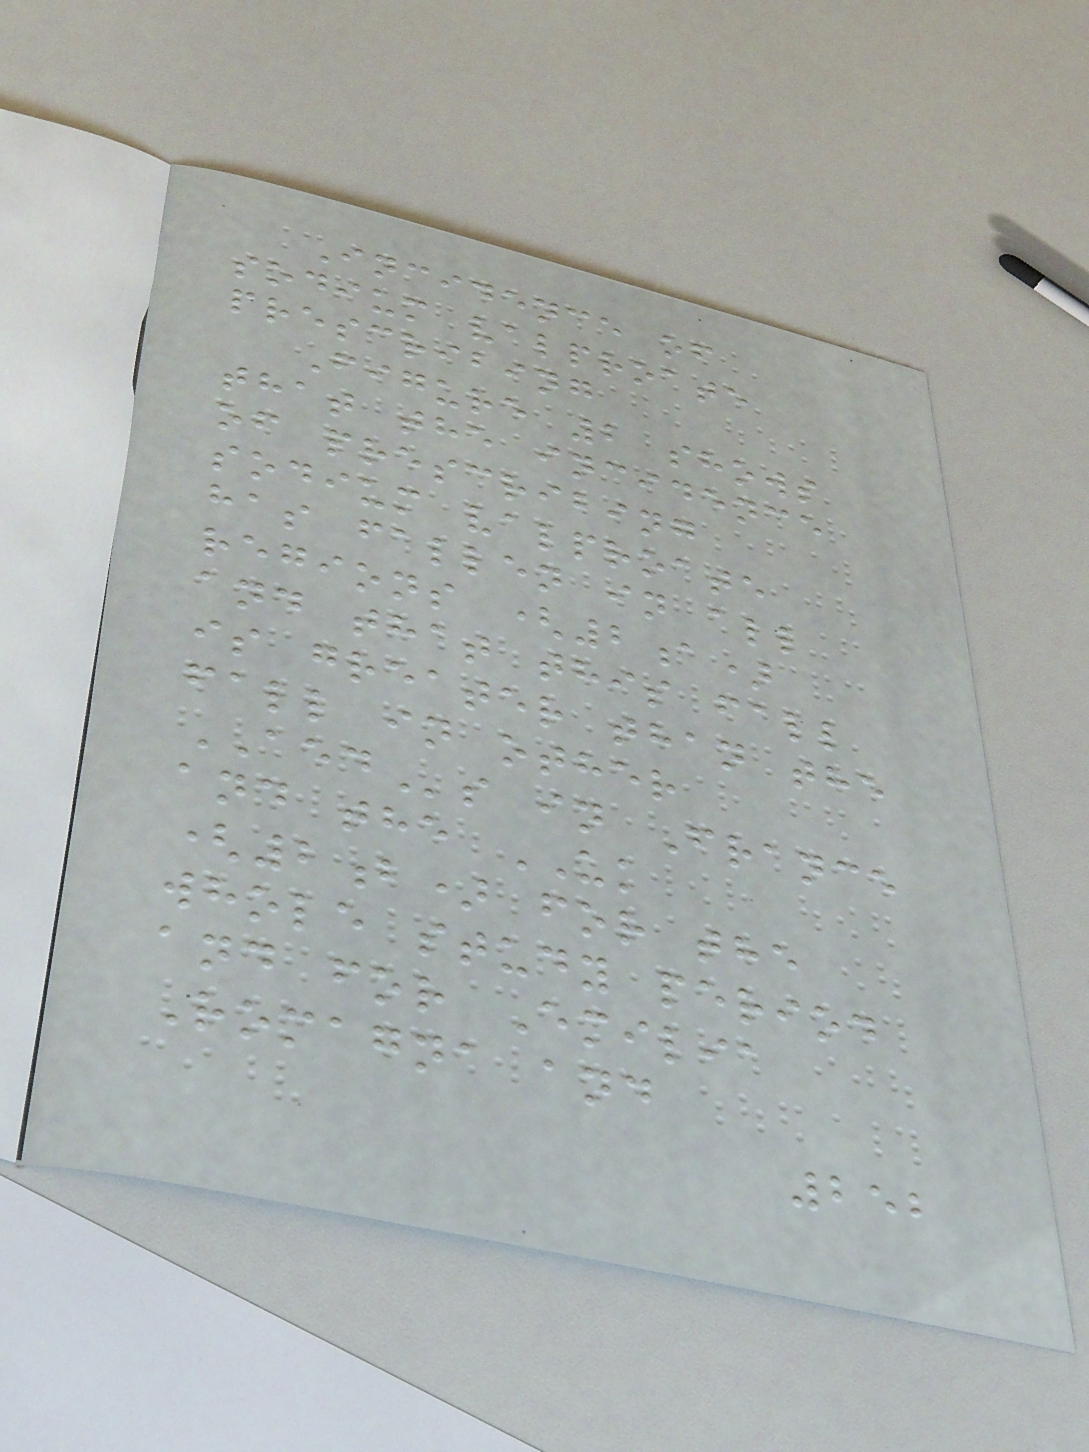Incidence of
sodium valproate
prescribing
Figure 2 shows
that the incidence
of prescribing
sodium valproate
has fallen in all
regions (2a)
and that this fall
is greater than the
fall in other
AEDs in France
and the UK
(2b) for the
whole study period
and for Emilia
Romagna and
252
